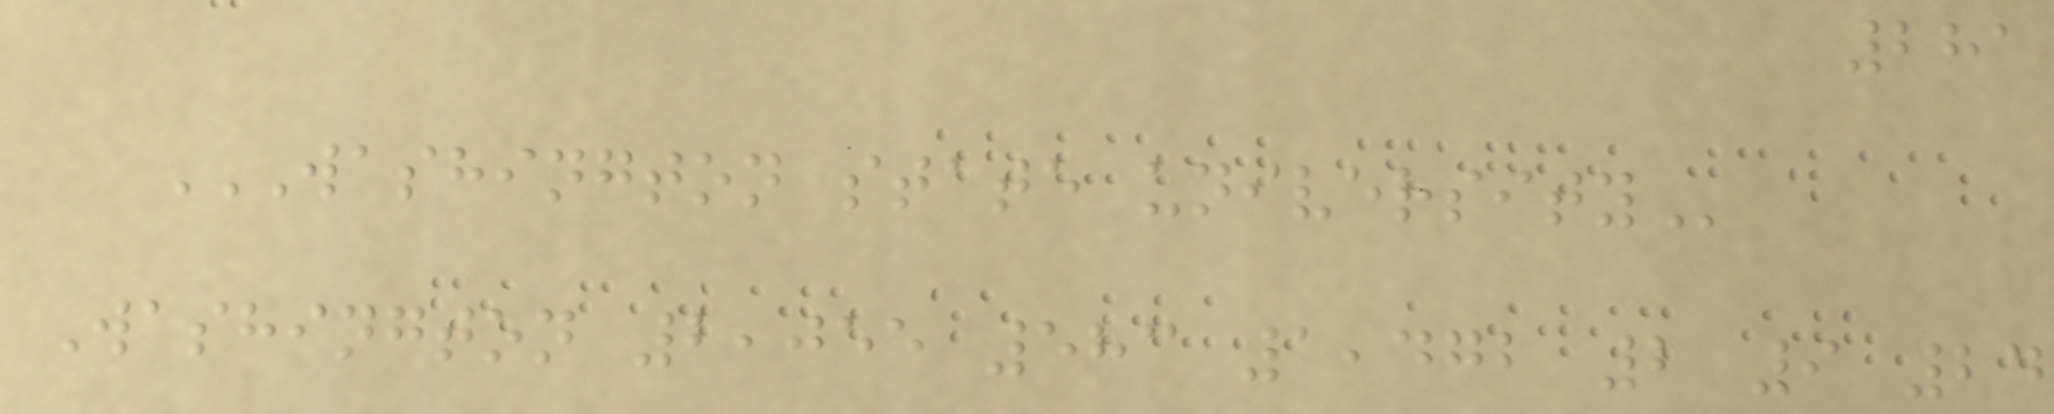281
WASHINGTON STATE UNIVERSITY
Washington 2,055 583 1,472 2 9 24
